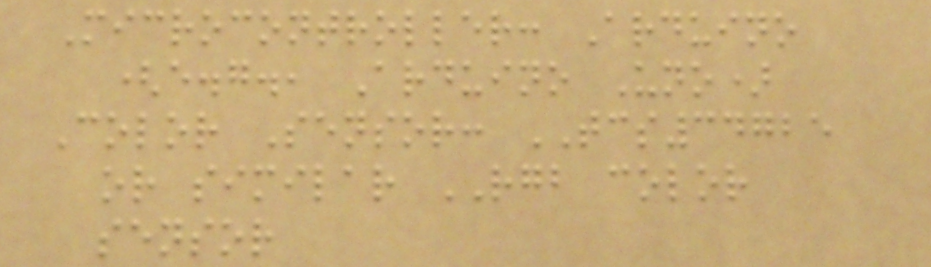Microcontroller: Arduino
(e.g., Arduino Uno)
Color Sensor: TCS34725
or similar RGB color
sensor
